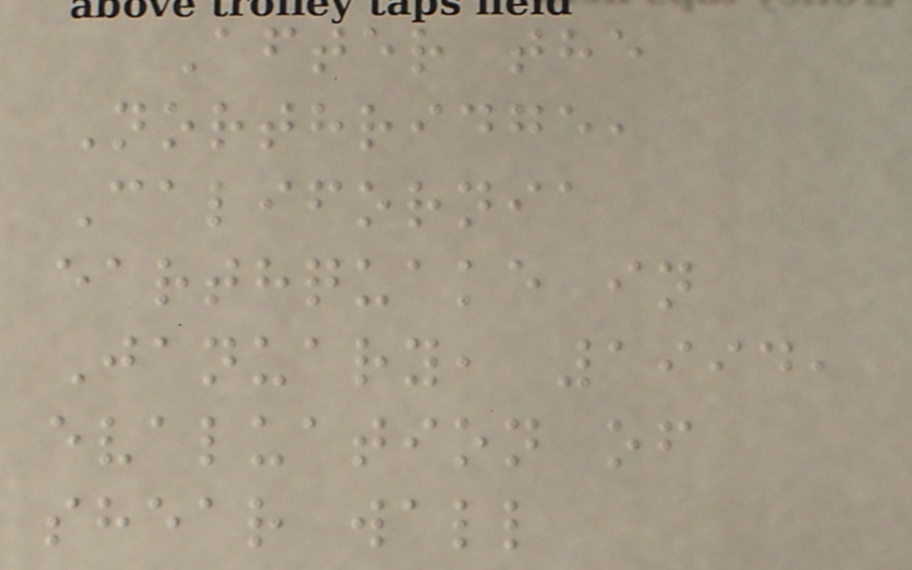After the
Northridge,
California
earthquake in
January, 1994,
evaluation of
shear wall
